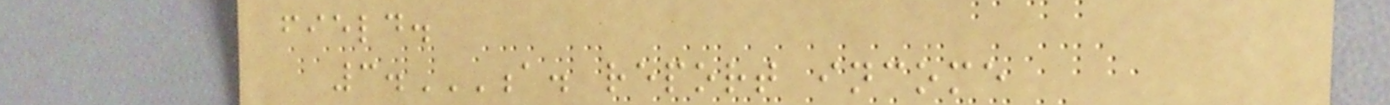field.
3.A. REPORT INCOME
